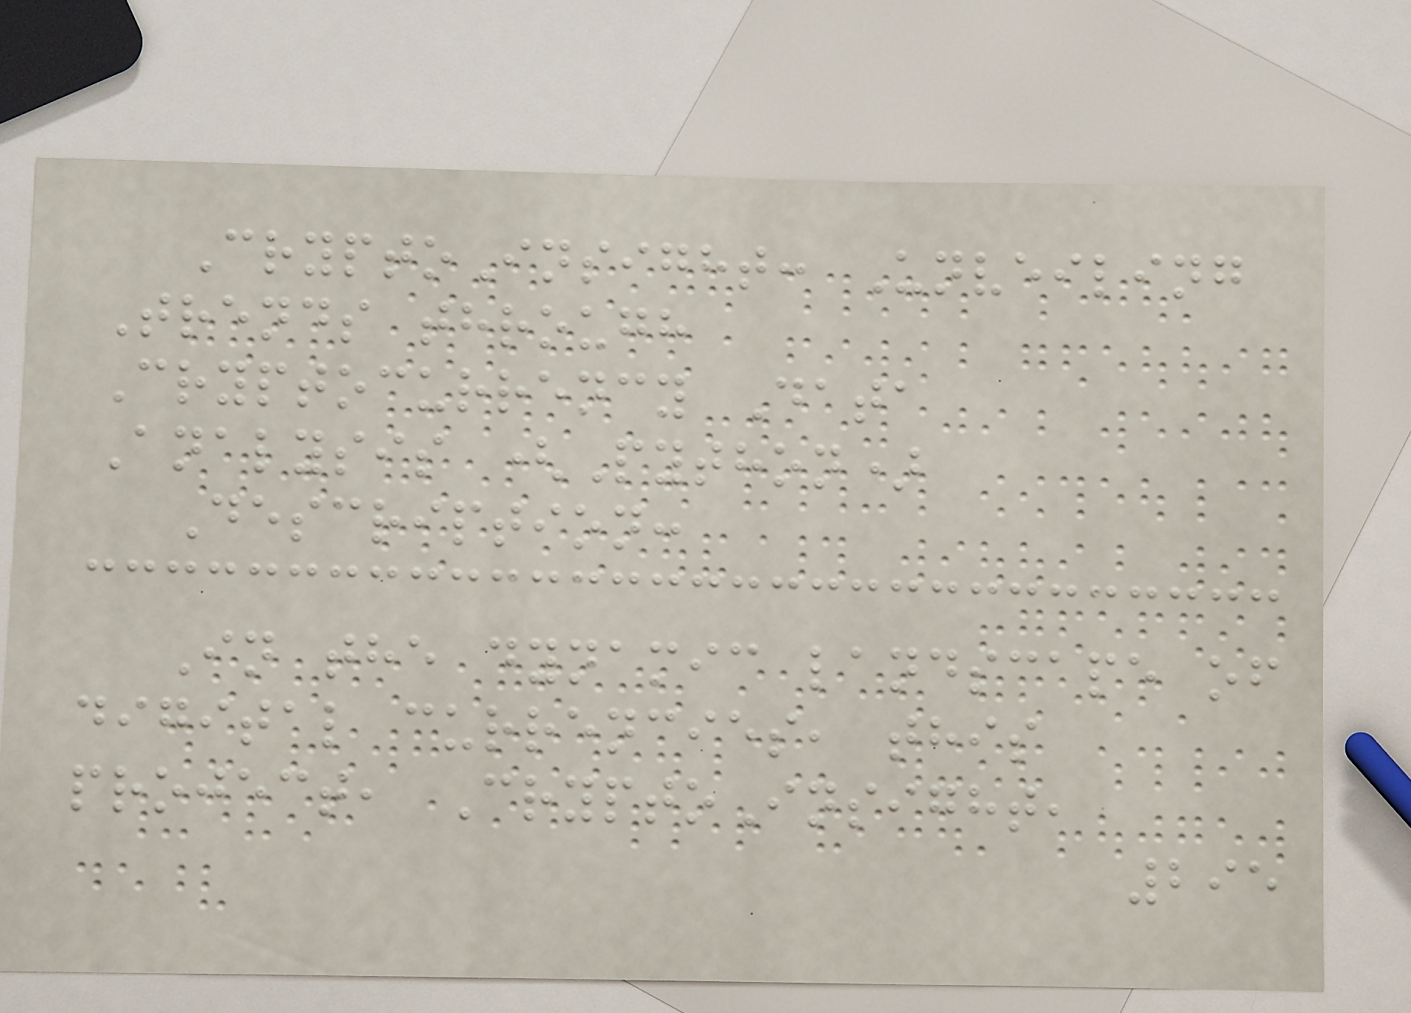CryptoInsight: Unveiling
Trends through
Cryptocurrency Data
Analysis (Python)
Description:
In the dynamic landscape of
digital currencies, this
project, CryptoInsight,
295
